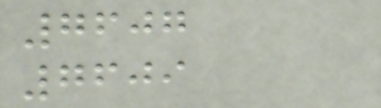7607
7609
